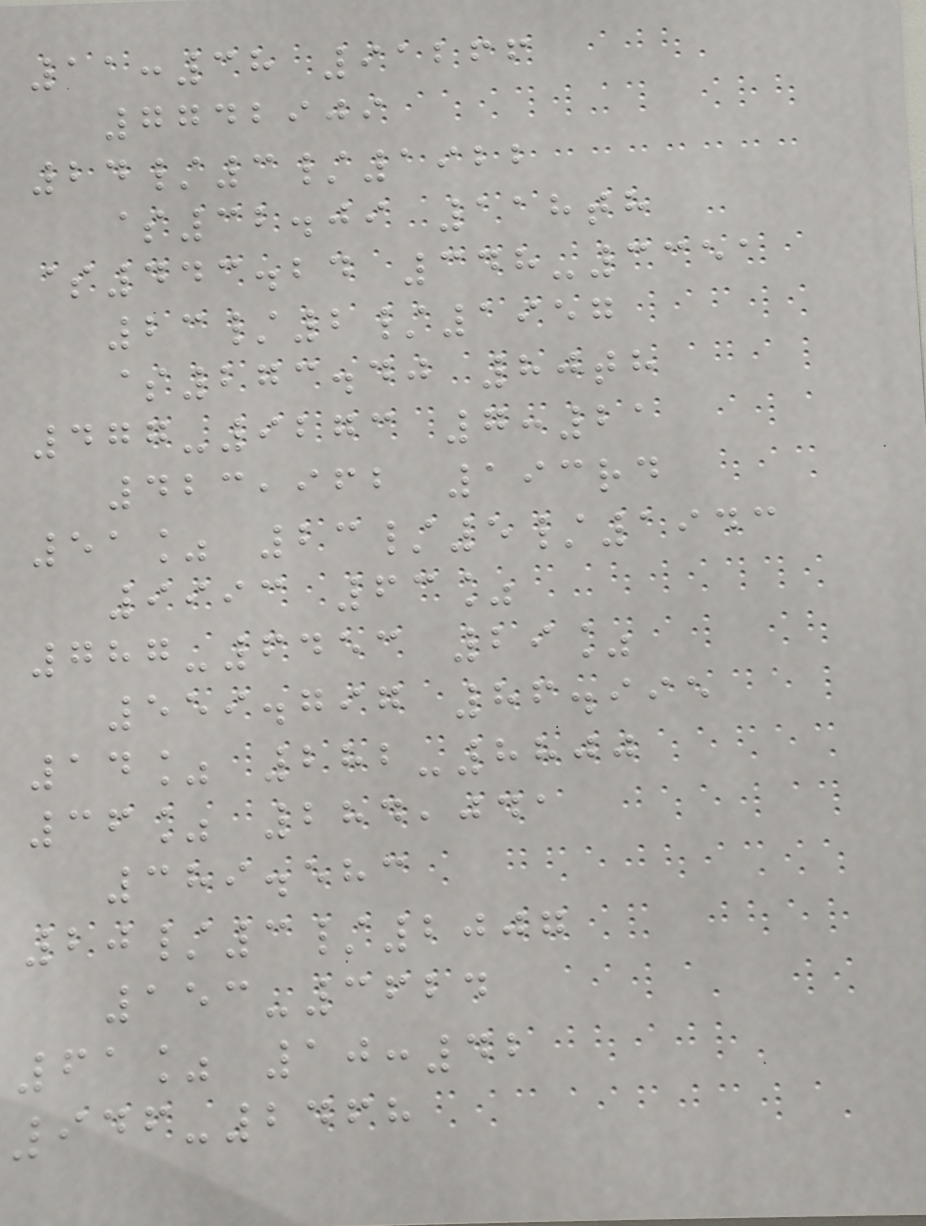11:38 91266
7742909
24/3/1922
$32.09 118th
$443.24 348-3351
23/2/1957
$273.40 80th
477-9273 7:21
423,962 193rd
51% 23/5/1943
9993 63%
787-6453 29%
559.797 86.995
14% 282-8800
36% 284,041
389.583
20/3/2007
153-3624
61% 10:42
946-2468
